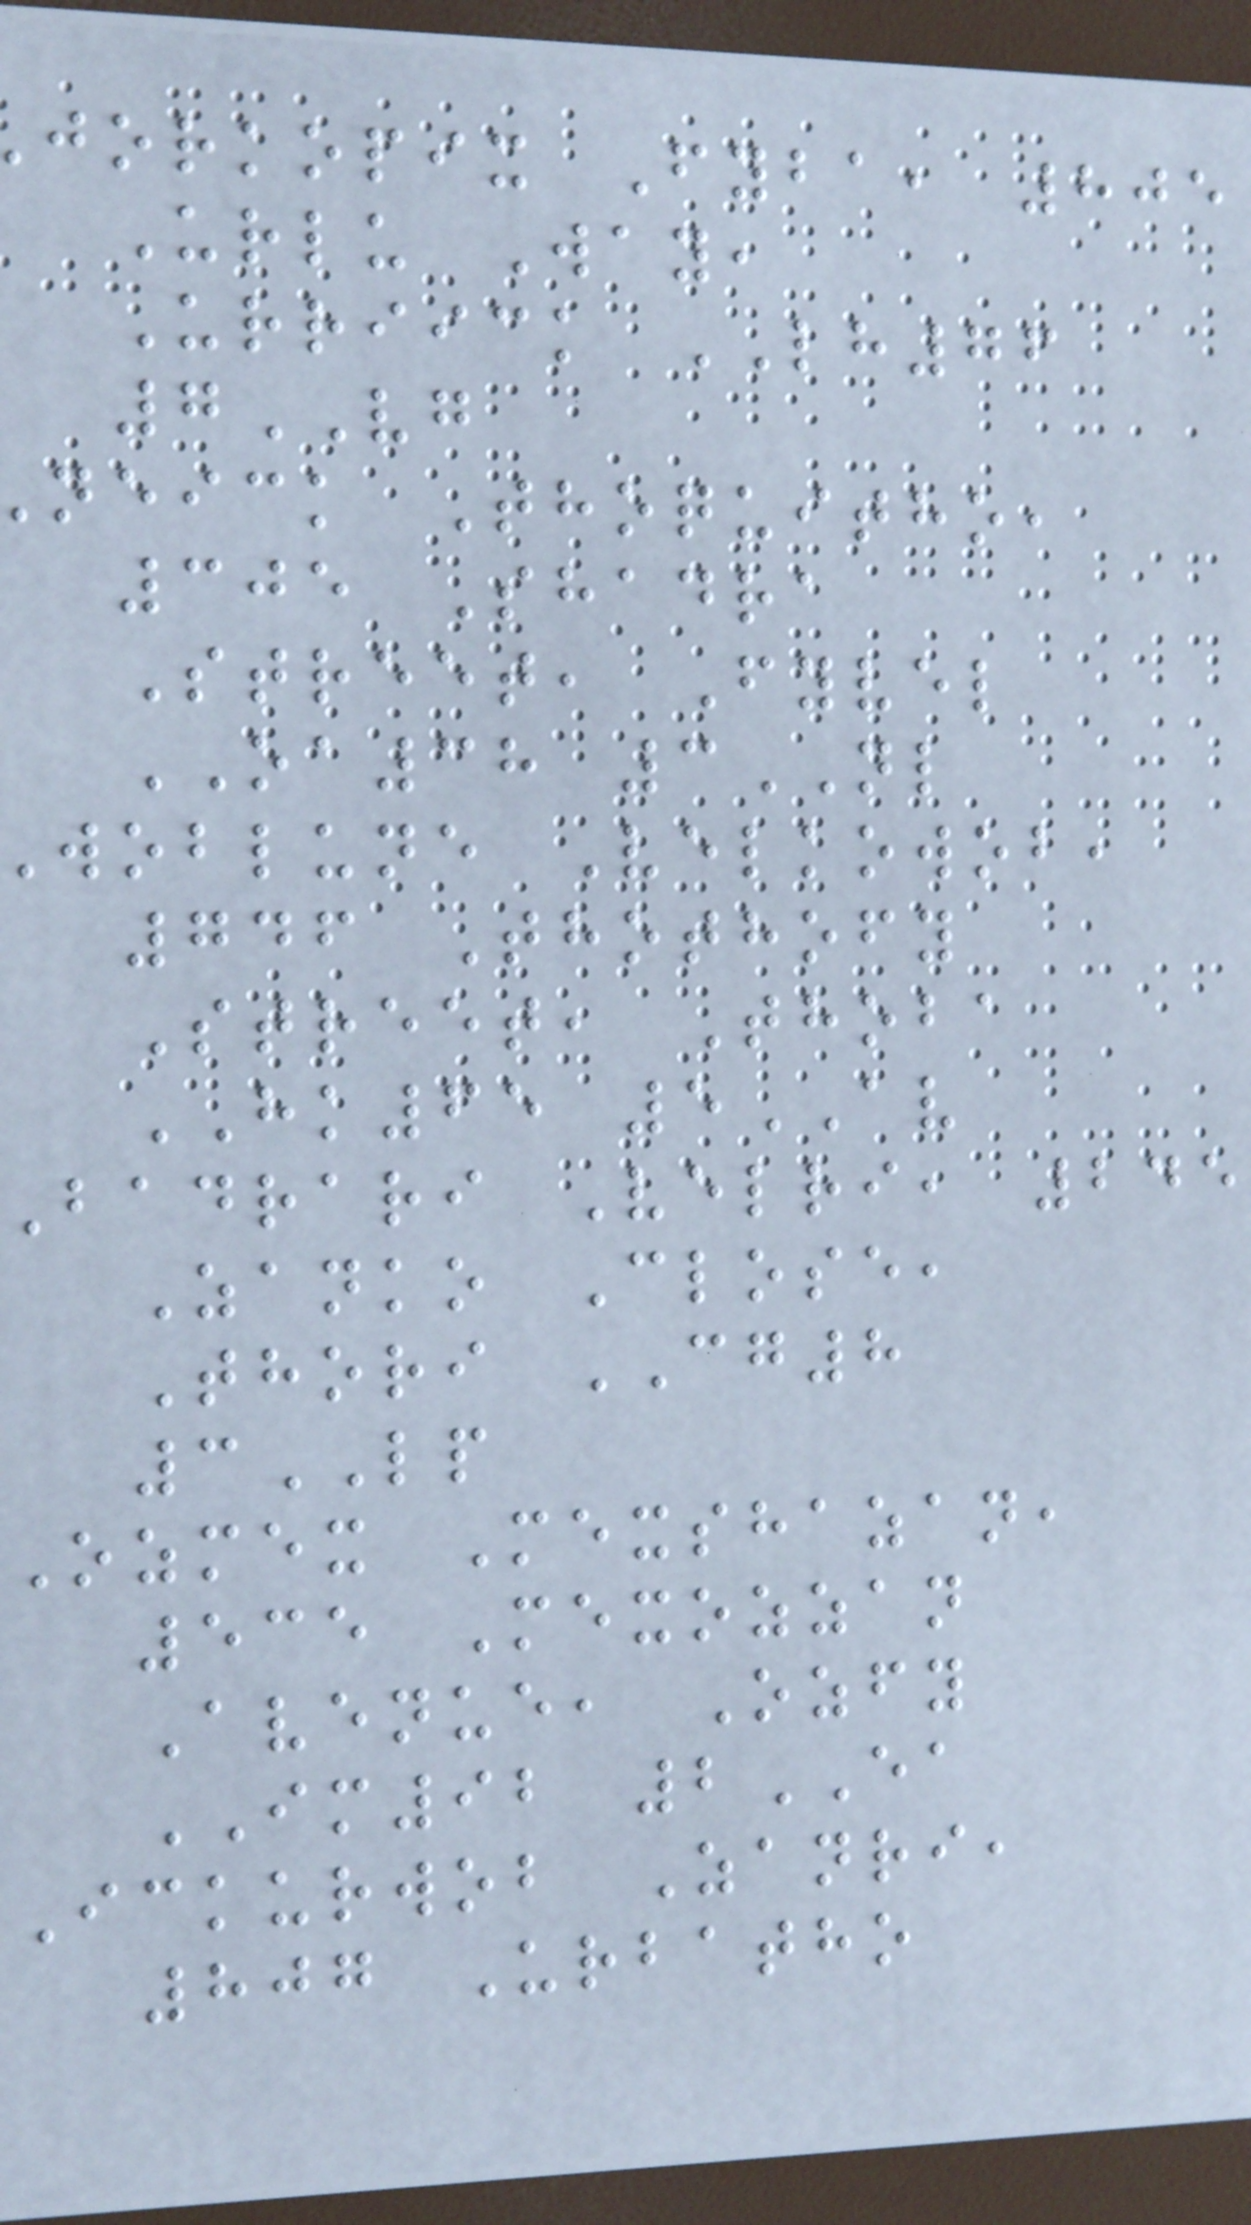jorkopix Fyba, 805
Urlu Way,
Urriick LH76
7VG
neick Thoquitho,
305 Shadra
Street, Fyvel
OA38 3NL
woblune Velkowob,
746 Thothofy
Street, Thoba
HK65 5AV
Badrari Velri, 245
Zanko Close,
Thori CG8
3LP
Ozmex Mexshazan,
535 Mexozzan
Avenue, Ozfy
IM92 2EA
Ickurwob Zanri,
807 Urbatho
